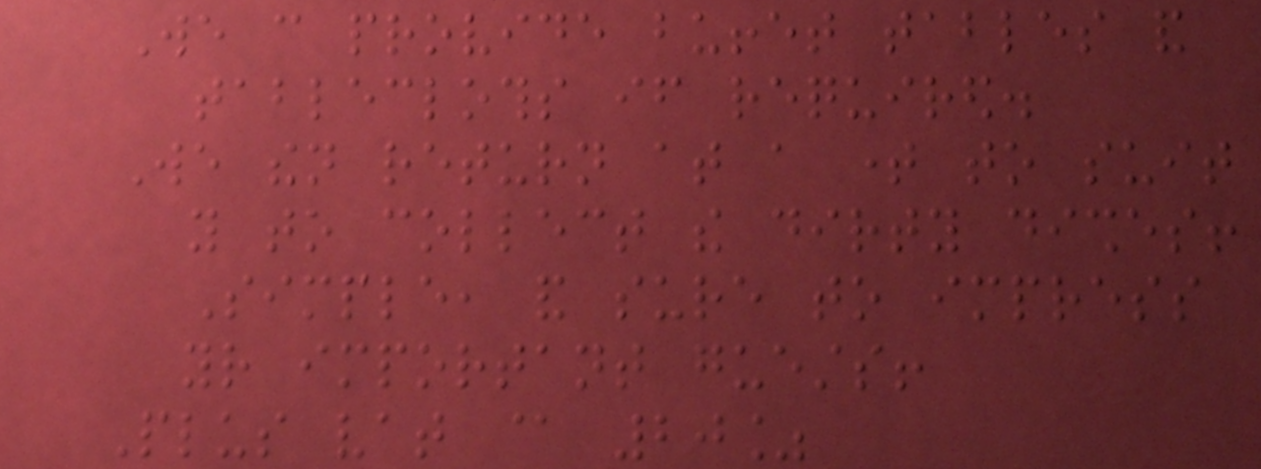We can provide buffet tables and
tablecloths if required.
We then return at a time to suit
you to collect the dirty dishes!
Simple, and sure to impress
your important guests!
Plus vat @ 20%
